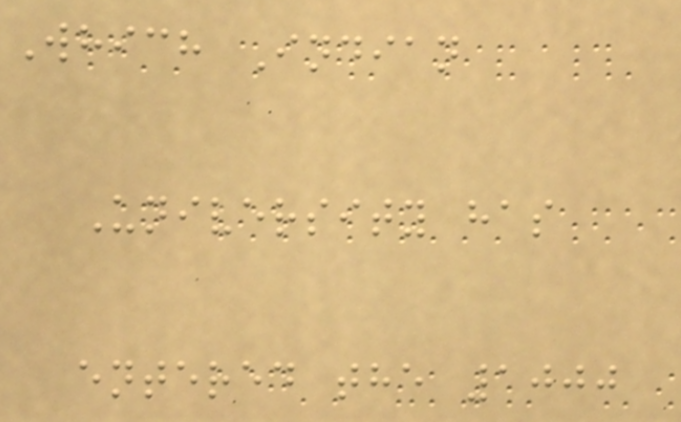Which Indian
University has
entered the 1000
